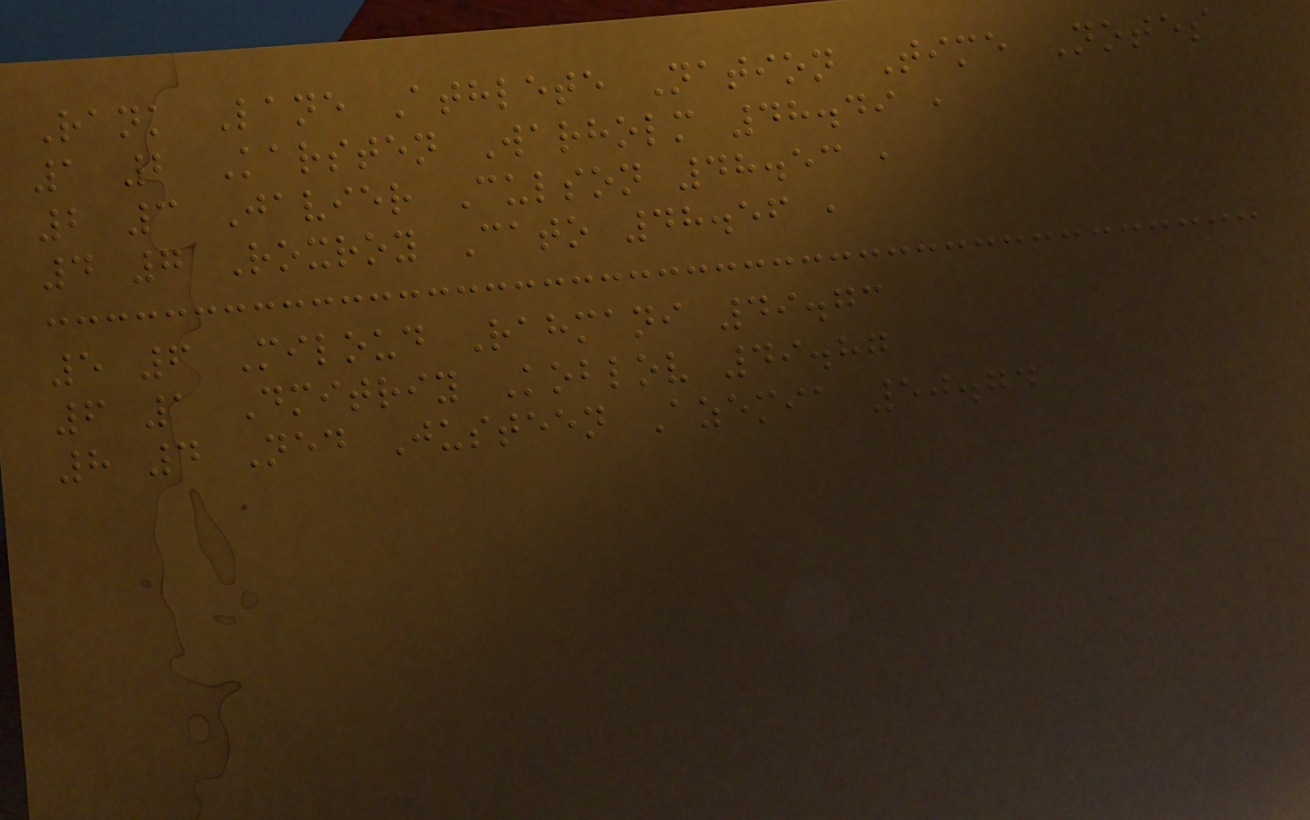Rank Lane Athlete Nation Time Notes
1 2 Karsten Warholm 48.49 ,
2 3 Javier Culson 48.53 ,
4 7 Roxroy Cato 48.56 ,
5 6 Miloud Rahmani 49.73
6 1 Dmitriy Koblov 49.87
8 4 Ned Justeen Azemia 50.74
